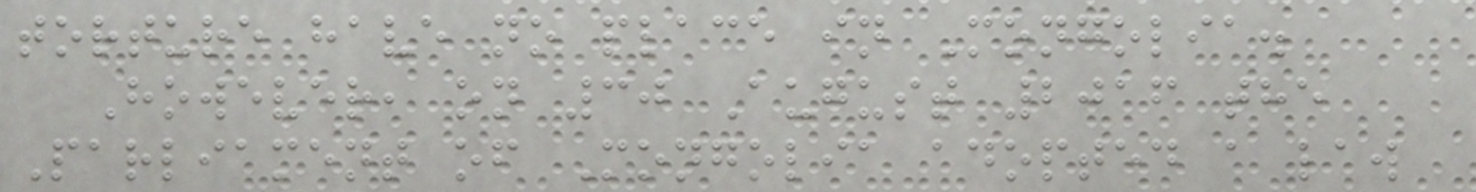torture have no place in Mongolia.
However, on 30 August 2016 the
Parliament of Mongolia adopted a law
